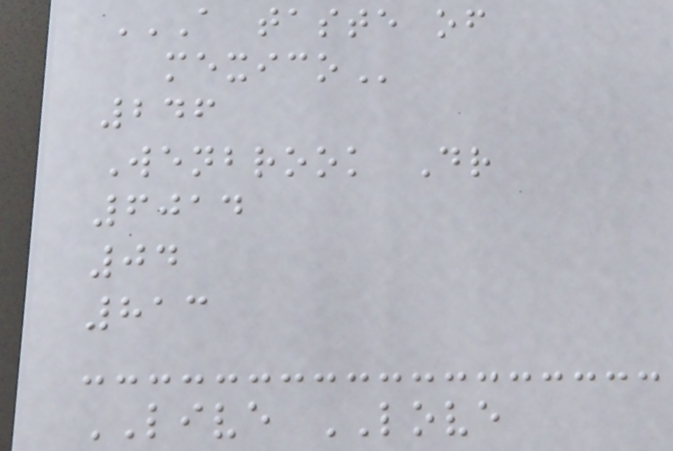A TASTE OF
MEXICO
246
Wenbrook Dr
6014
04
813
LIVE LOVE
